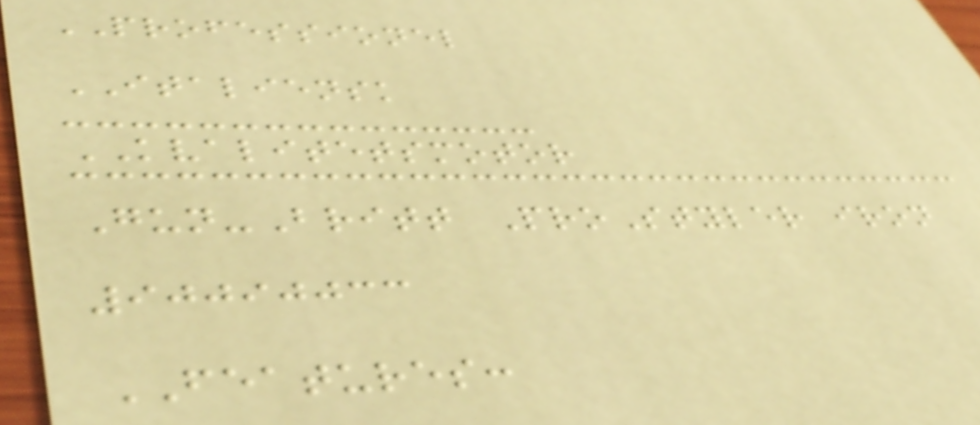PROFESSIONEL
ITALIENSK
KVALITETSMOTOR
Gun-Britt ProStyler iron
90090033
FEATURES:
